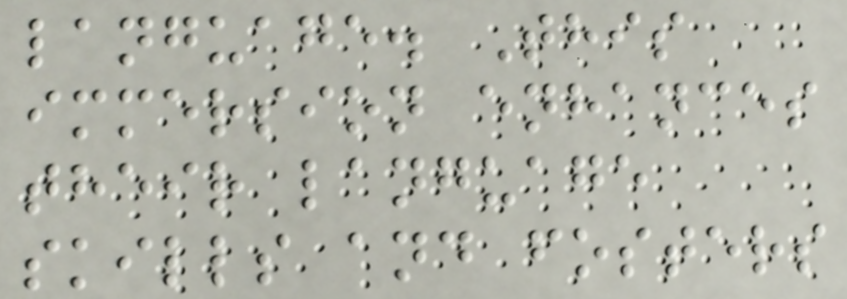language. This
immersion enhances
their language
skills and fosters
